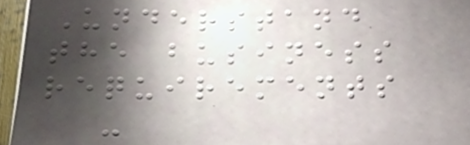Understand
the business
requirements
-
